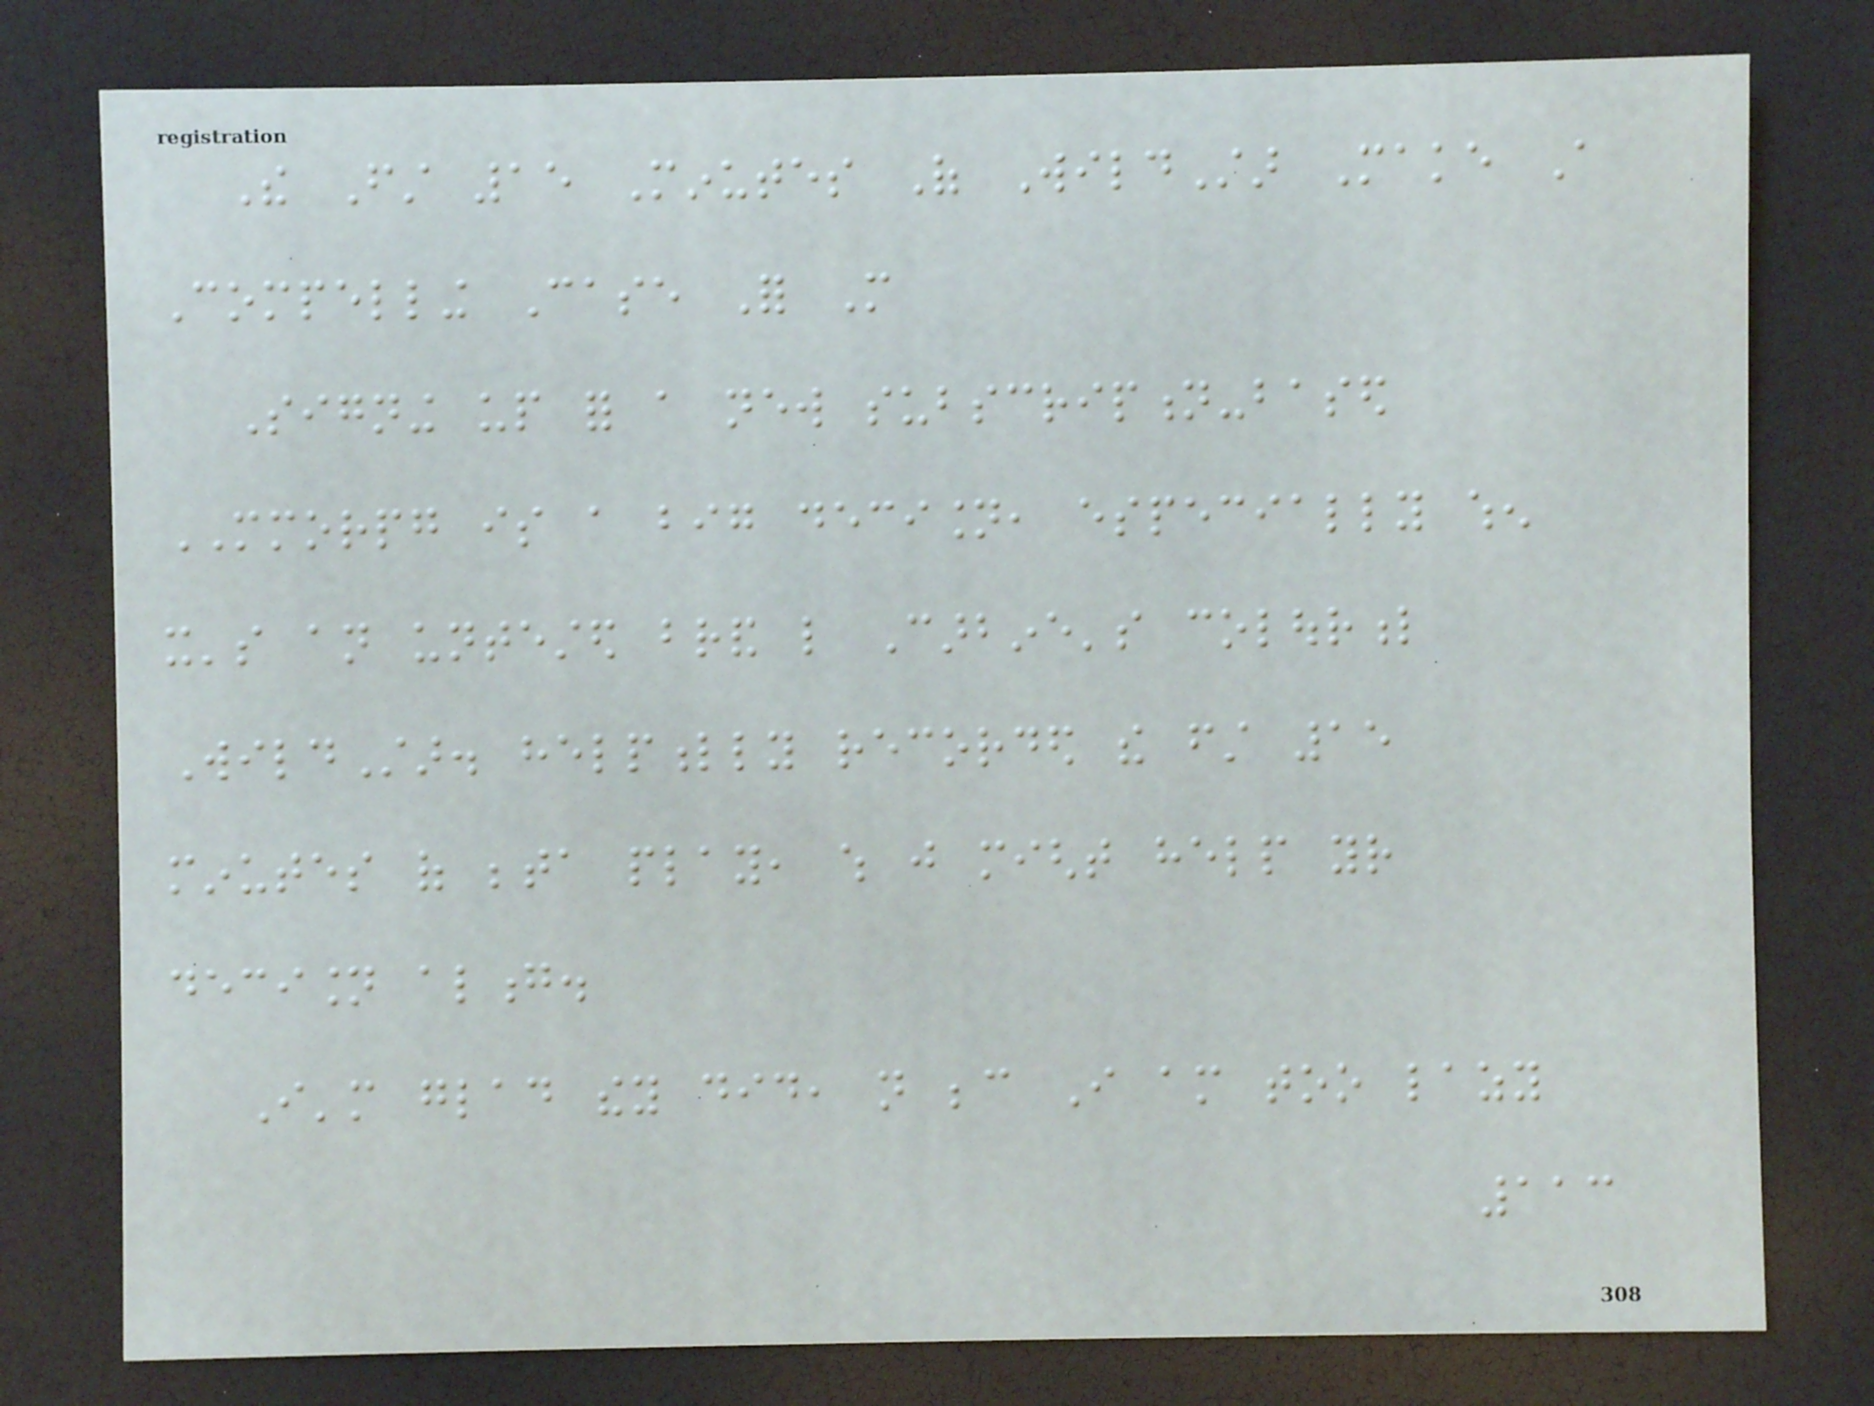The First 15 Minutes Of WildStar Make A
Compelling Case For More
Signing up for a new subscription-based
MMORPG is a big decision, especially when
it's an untested brand like Carbine's colourful
WildStar. helpfully recorded the first 15
minutes of beta play, which just might help your
decision along.
I'm glad they did, not because I am too lazy
113
